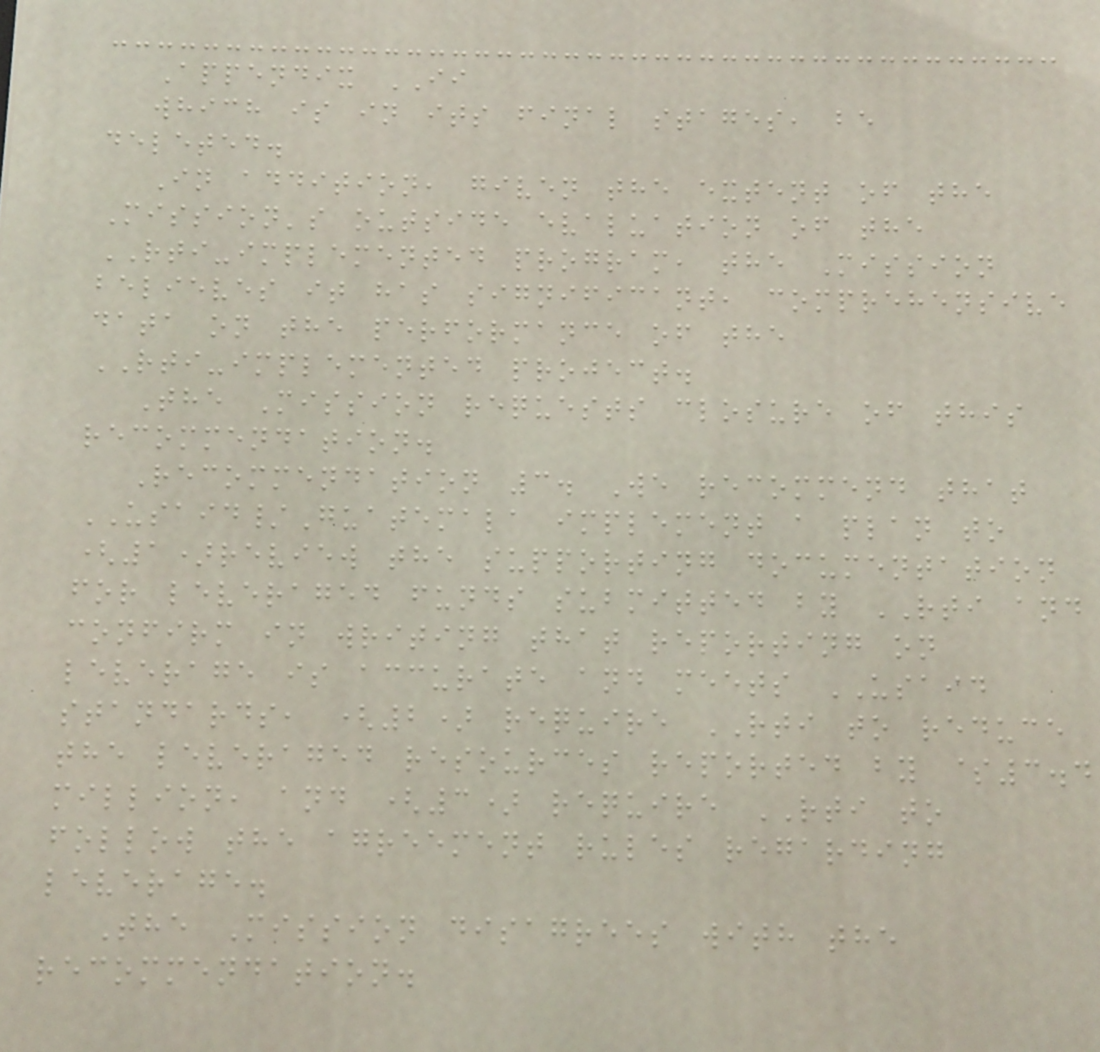Appendix II
which is in its final stages, be
deleted.
In addition, given the extent of the
Mission's outside evaluation of the
RTI-implemented program, the Mission
believes it has significant, comprehensive
data on the performance of the
RTI-implemented project.
The Mission requests closure of this
recommendation.
Recommendation 3. We recommend that
USAID/Guatemala implement a plan to
(1)review the supporting documentation
for leveraged funds submitted by RTI and
confirm in writing that reporting on
leverage is accurate and meets USAID
standards, (2) require RTI to reduce
the leveraged resources reported by $3.4
million, and (3) require RTI to
follow the agreement rules regarding
leverage.
The Mission disagrees with the
recommendation.
